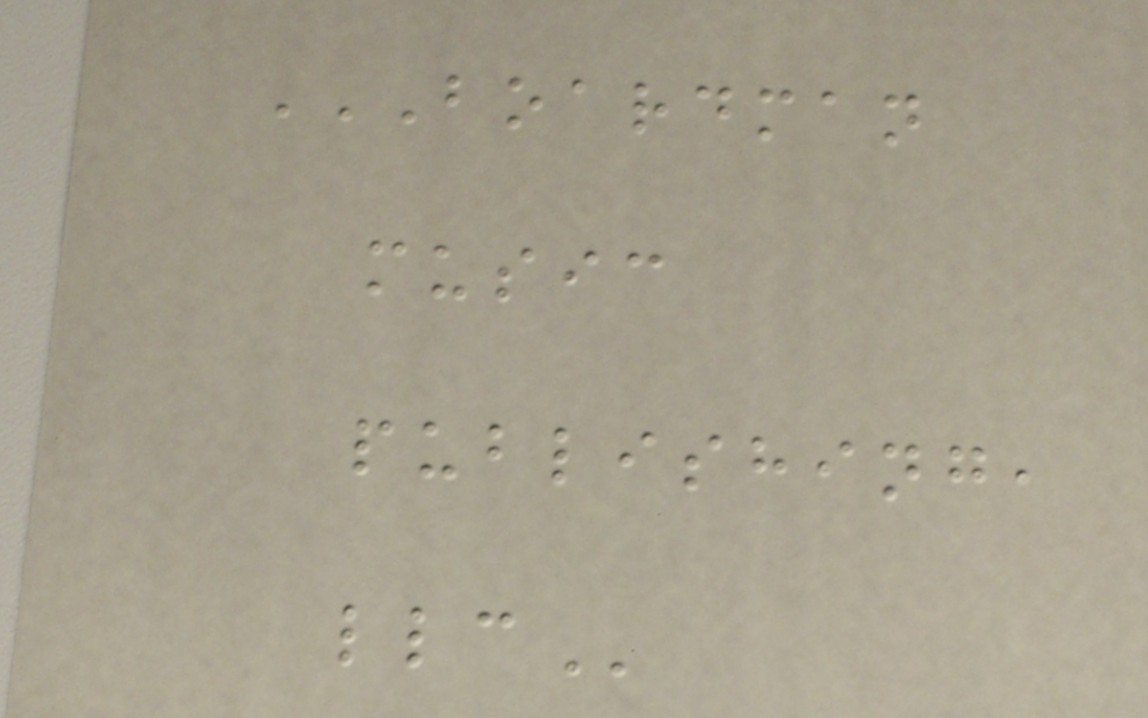BOARDMAN
MUSIC
PUBLISHING,
LLC
